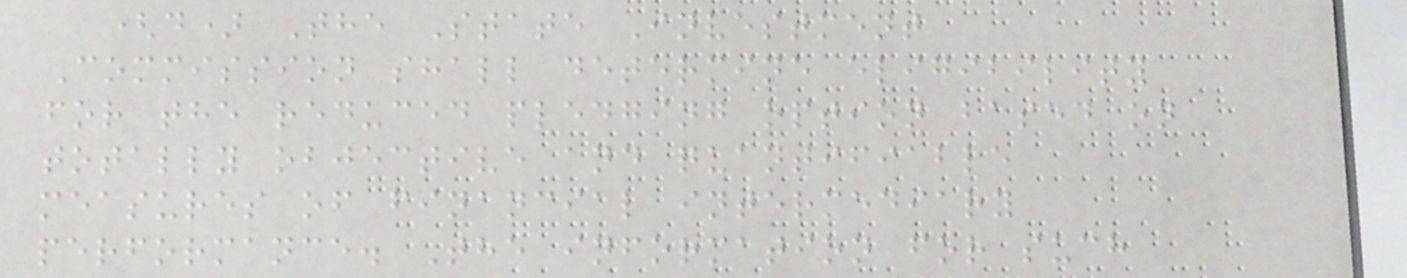(d) The State Investment
Commission shall determine eligibility
for the reduced pledging option based on
totally objective and quantifiable
measures of financial intermediary
performance. The information for such
